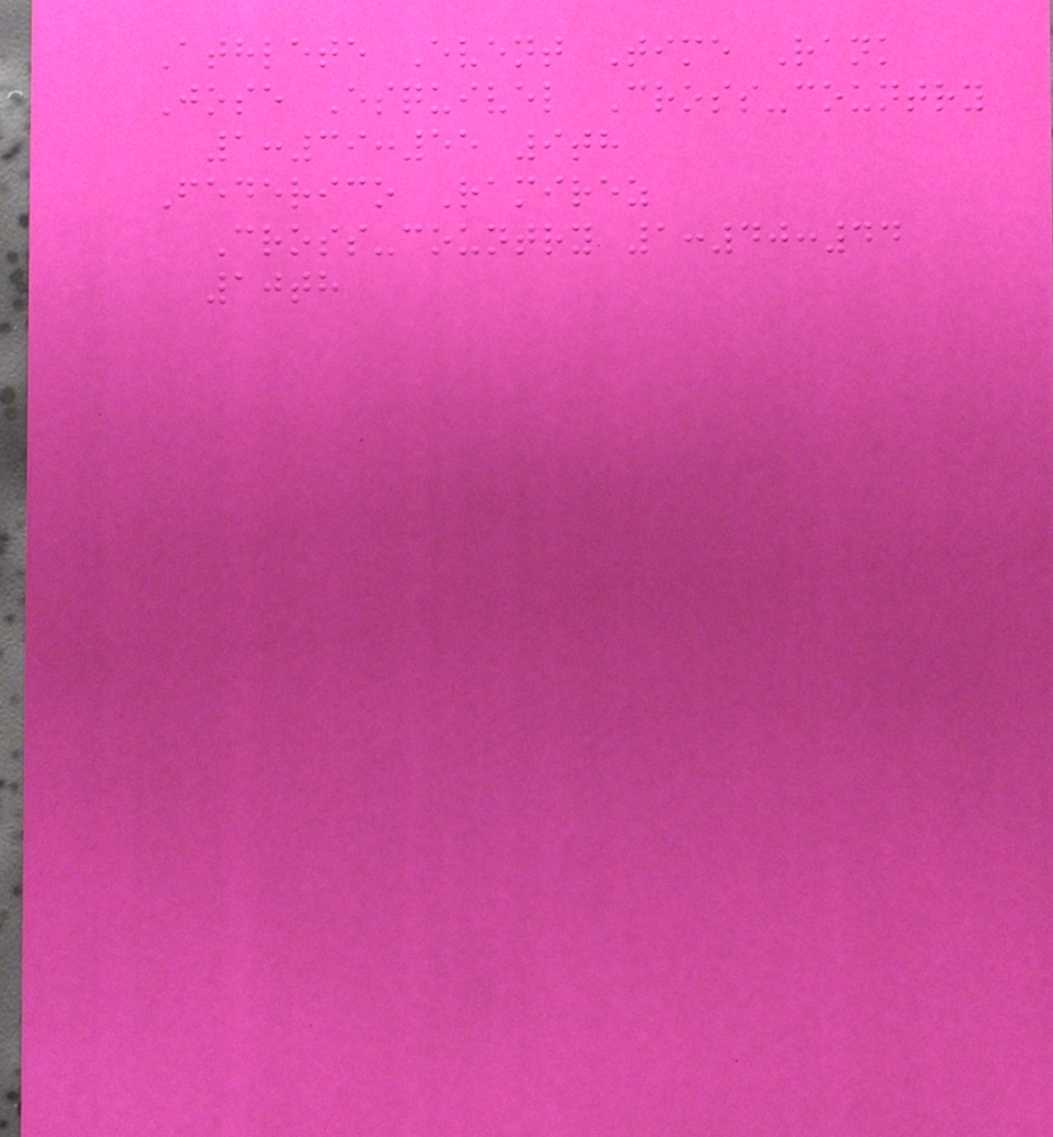Athlete Event Time Rank
Jose Esquivel Cross-country
1:39:55 9th
Federico Ramirez
Cross-country 1:40:44
10th
